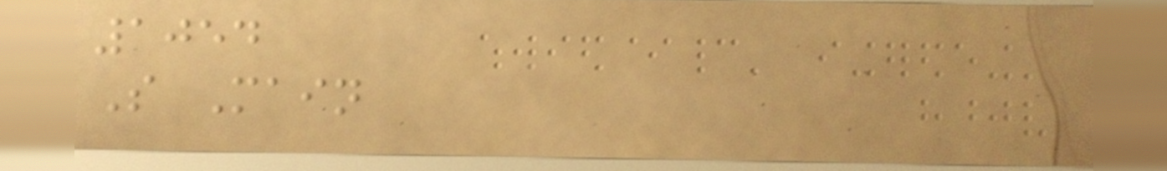1054
S Main
